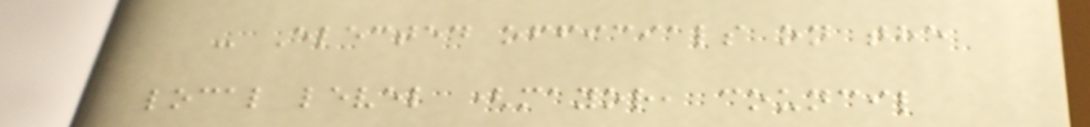- Elected officials on the
local level (mayor, council
